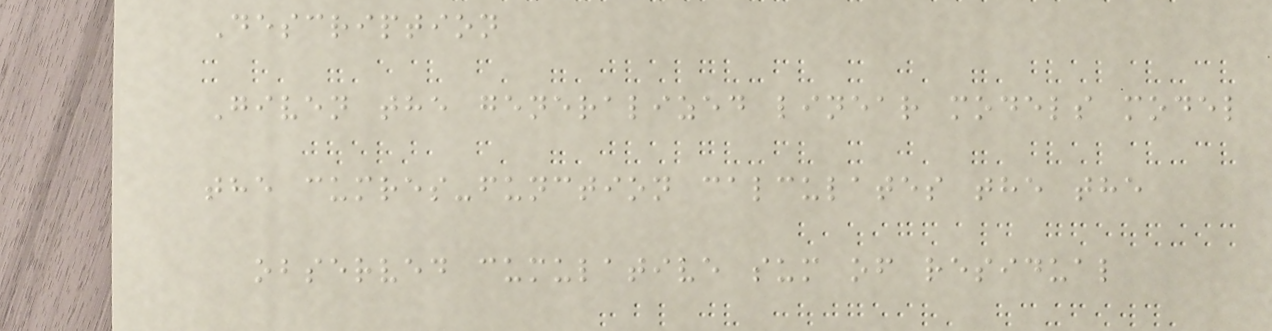Description
Given the generalized linear models model
the cumres-function calculates the the
observed cumulative sum of residual
